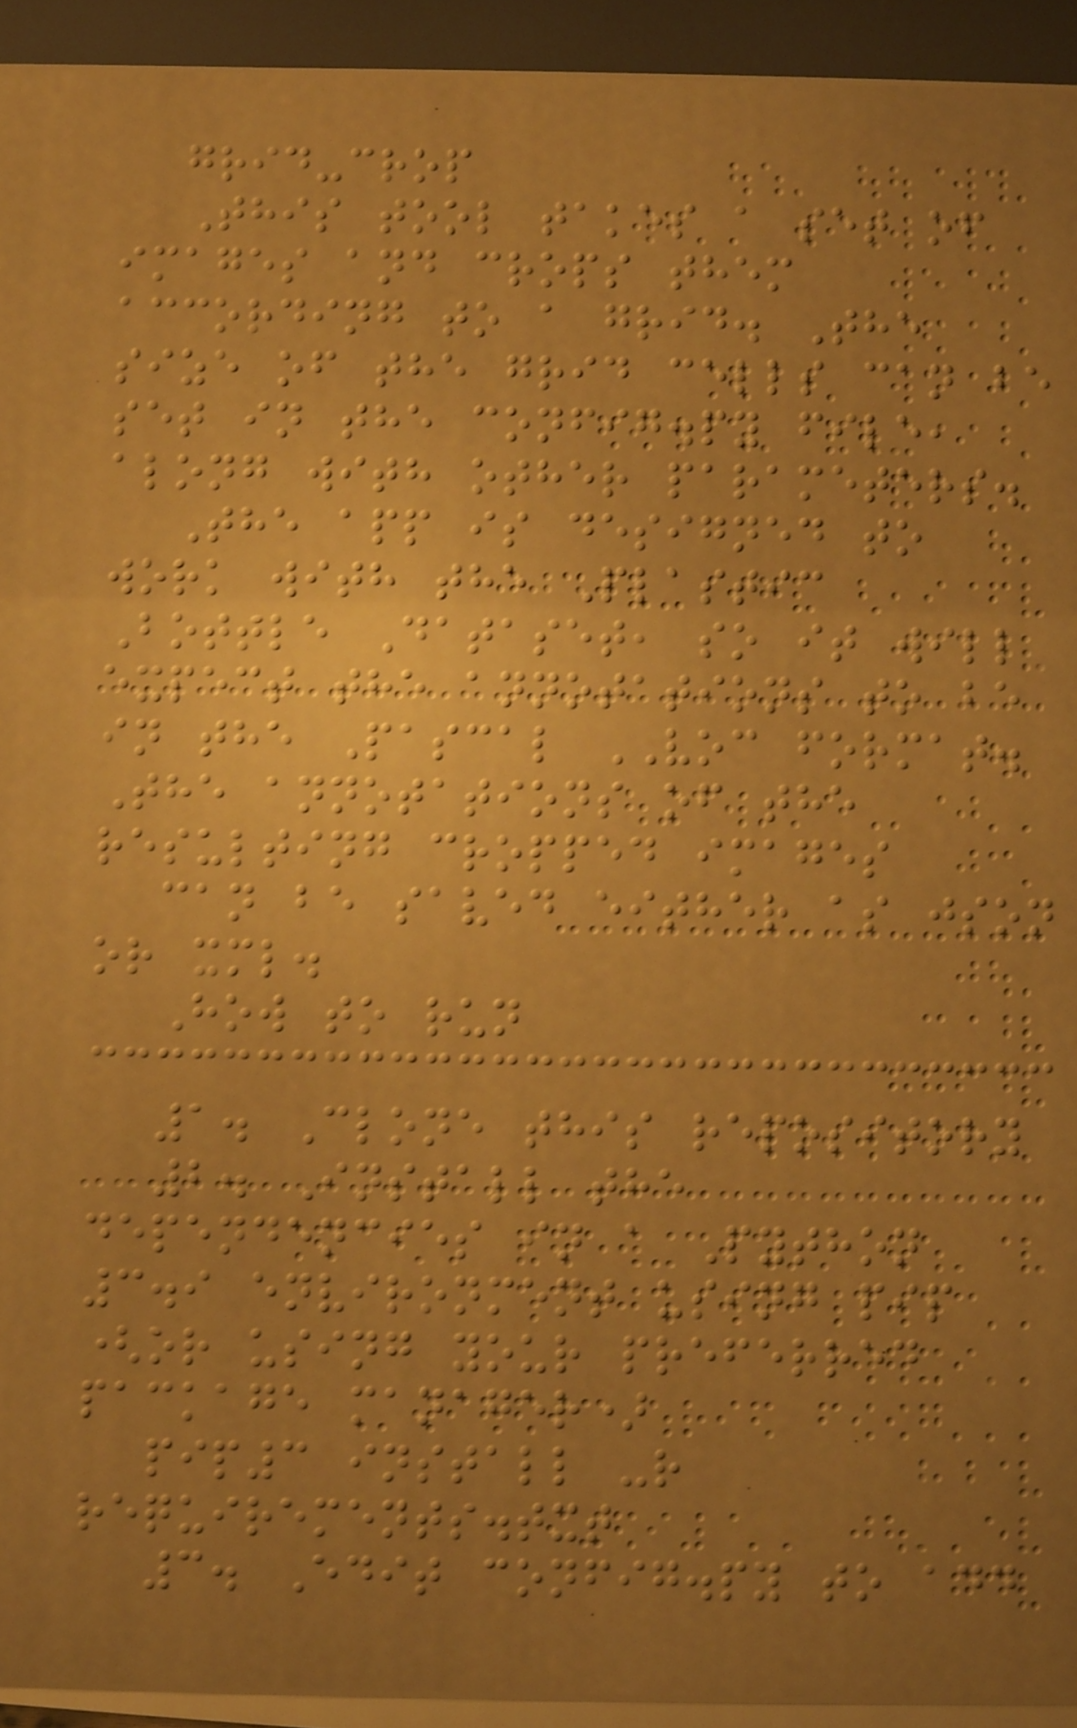grid-crop
This tool takes a set of
images and crops them
according to a grid. The
size of the grid cells can be
set in the config.py file,
along with other parameters.
The app is designed to
work with the Plastic
Bottle Dataset, so it will
expect the annotations to be
in the Pascal VOC format.
The annotations of the
resulting cropped images
can be saved either as json
or xml.
How to run
1. Clone this repository
2. Install the
dependencies in a Python
3.9 environment using pip
(or using your preferred
package manager)
pip3 install -r
requirements.txt
3. Edit config.py to add
